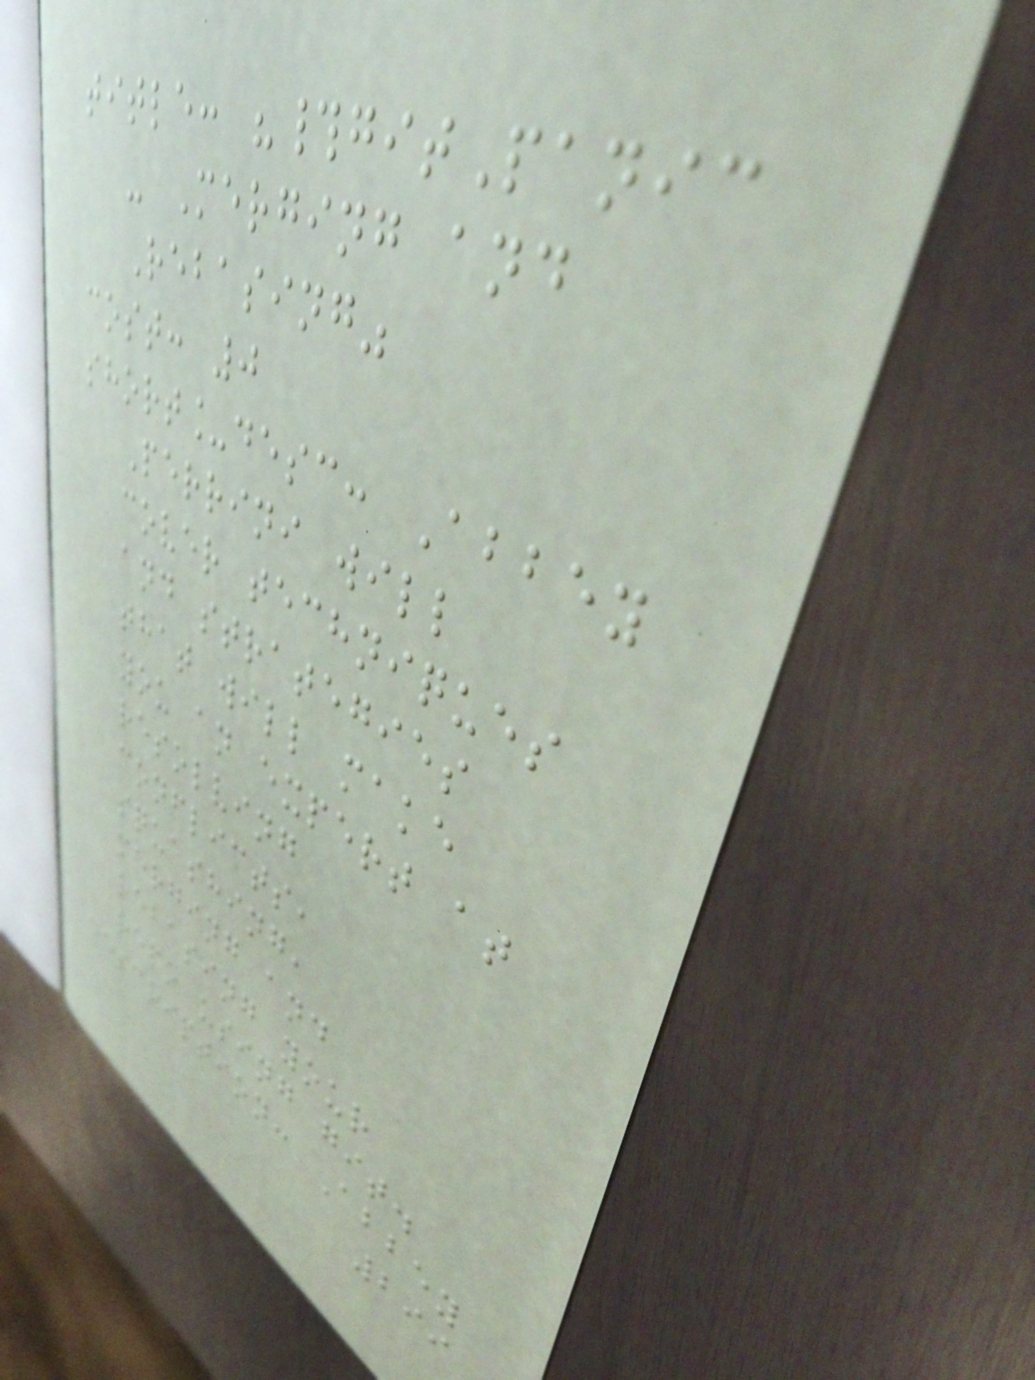title: "#gitPanic
- Merging and
Rebasing"
cost: 0
short_desc: Abbey
Perrini will
cover techniques
and strategies
that will make
you an expert at
resolving
conflicts,
squashing,
merging and
rebasing your
repo using git.
description: Abbey
299
